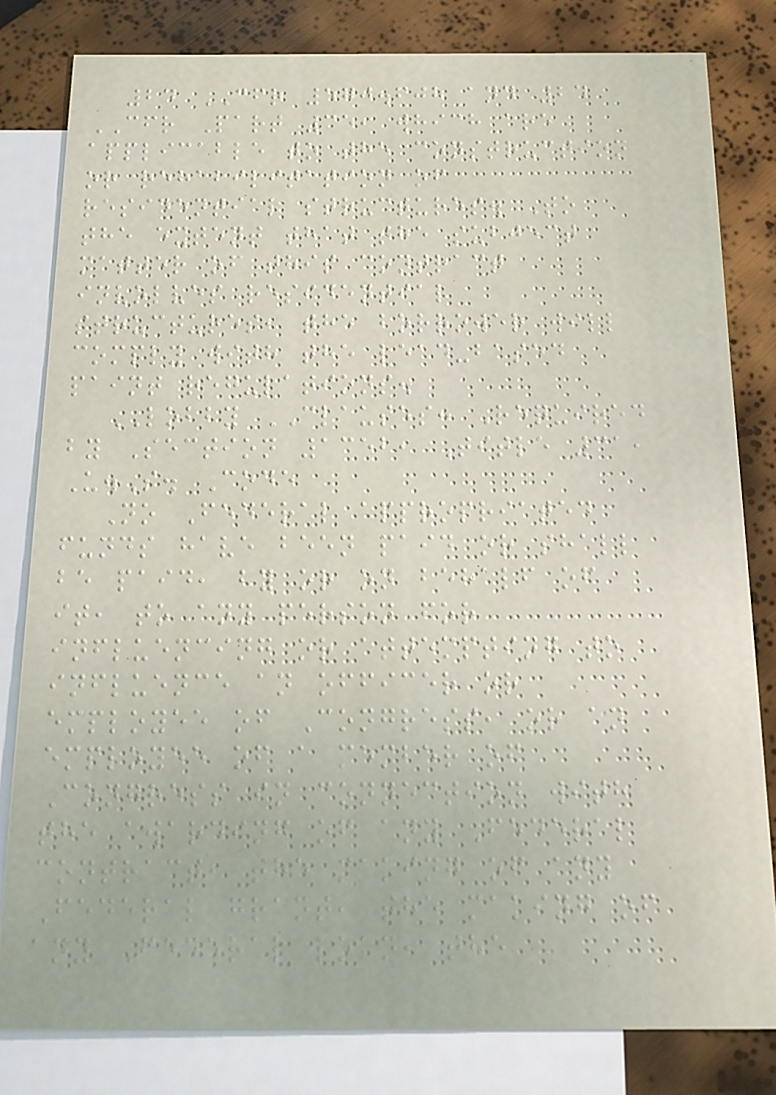24 CFR 570.608 and 24
CFR Part 35, which are
applicable to the construction
or rehabilitation of
residential structures. To
the extent that the subject
matter of this contract
involves residential
structures, the borrower will
comply with the lead-based
paint regulations.
LOBBY CLAUSES: Required
by Section 1352, Title 31,
U.S. Code
No Federal appropriated
funds have been paid or shall
be paid, by or on behalf of
it, to any person for
influencing or attempting to
influence an officer or
employee of Congress, or an
employee of a member of
Congress in connection with
the awarding of any Federal
contract, the making of any
Federal grant, the making of
any Federal loan, the
